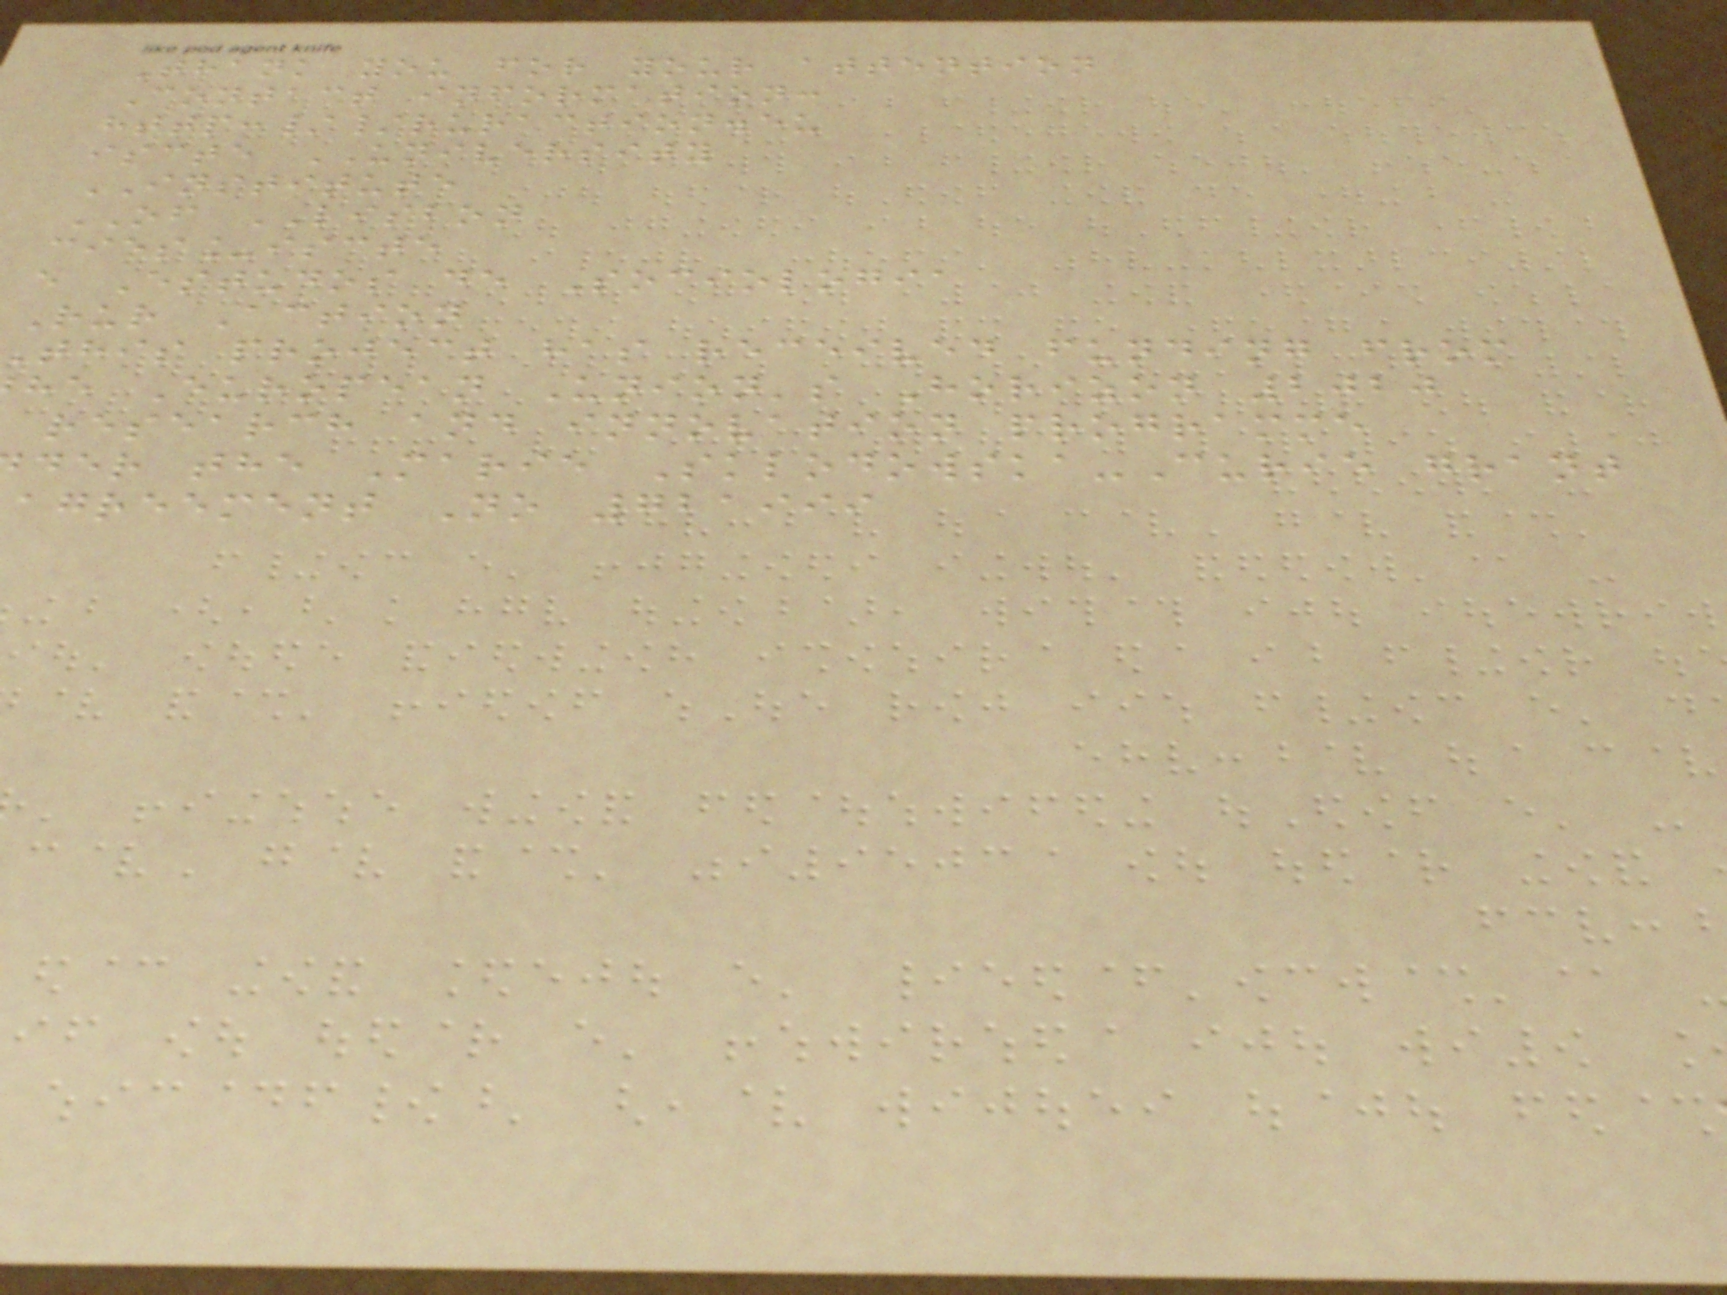Thank you for your attention
Contact information:
http://ruraction.eu
iscte UNIVERSITY
INSTITUTE
OF LISBON
cies_iscte
e Estudos de Sociologia
Rur Action
this project has received funding from
he European Union's Horizon 2020
research and innovation programme
der the Marie Sklodowska-Curie grant
agreement No 721999
